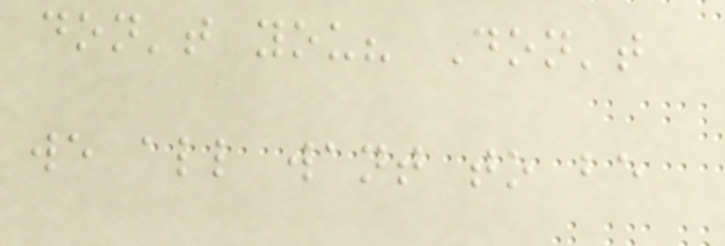don't you? Don't
we all want to be
